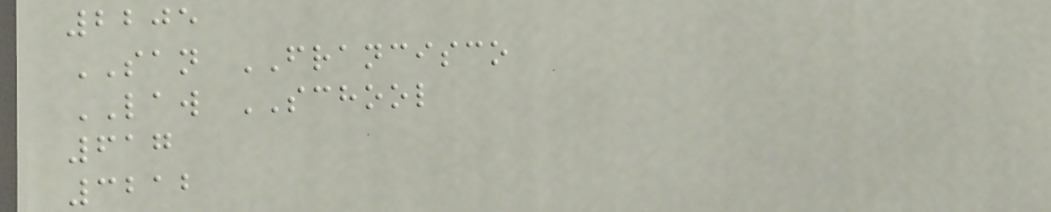2205
SAN FRANCISCO
LAW SCHOOL
617
3212
